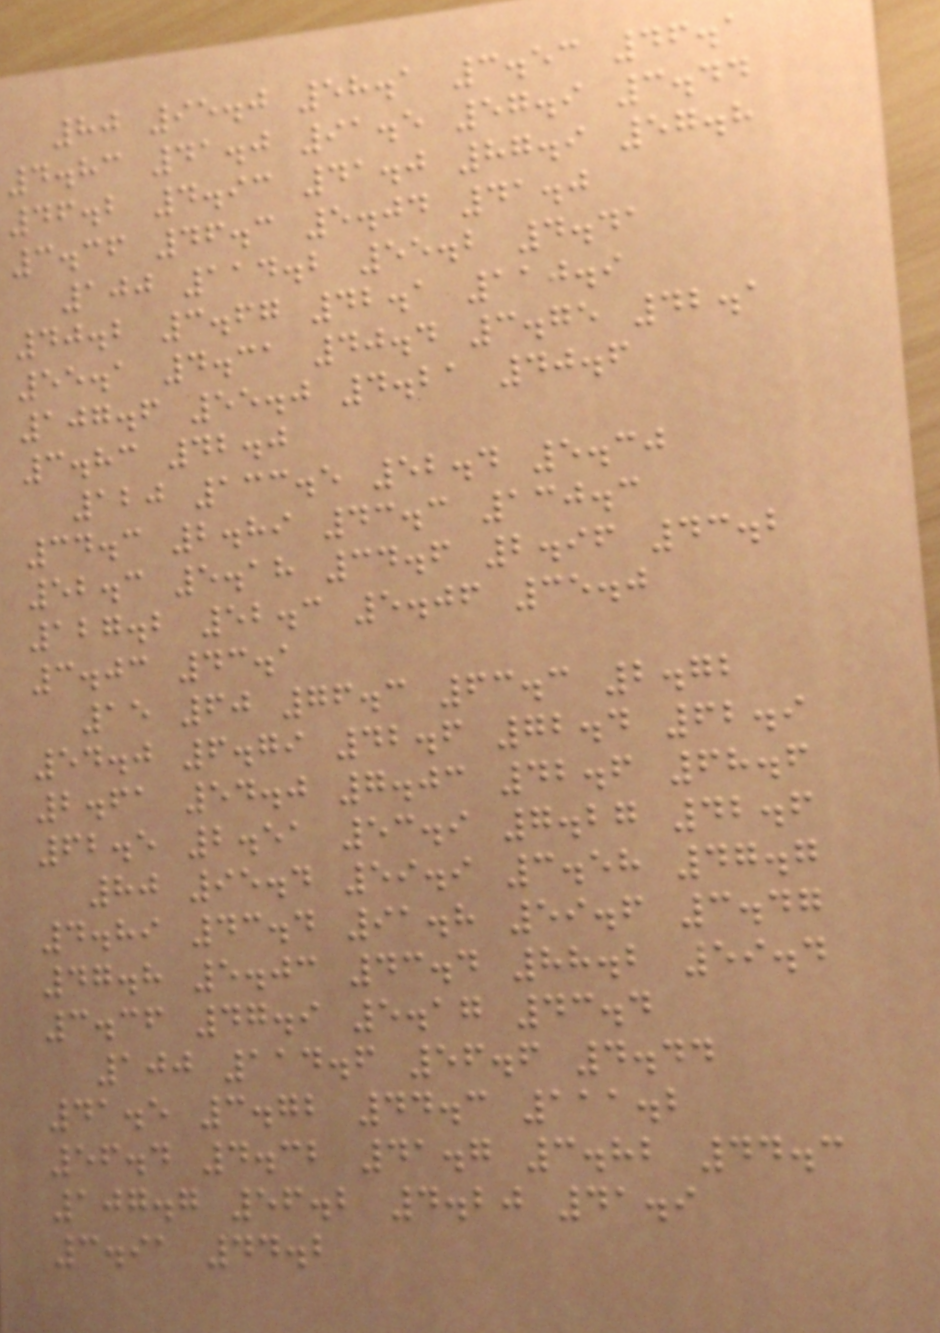80 95.0 58.1 3.53 46.1
4.83 41.0 91.5 57.9 3.44
46.2 4.93 41.0 87.9 57.8
3.36 46.3 5.04 41.0
100 114.2 55.2 4.41
40.2 3.67 42.1 110.9
55.1 4.31 40.4 3.75 42.1
107.6 55.0 4.21 40.6
3.83 42.0
120 133.5 52.4 5.30
34.3 2.89 43.3 130.3
52.3 5.18 34.6 2.96 43.2
127.2 52.3 5.06 35.0
3.03 43.1
15 60 76.3 63.3 2.72
54.0 6.79 42.6 72.4 62.9
2.61 54.0 7.03 42.6 68.6
62.5 2.51 53.9 7.27 42.6
80 95.4 59.9 3.58 47.7
4.89 43.4 91.8 59.6 3.47
47.8 5.03 43.4 88.2 59.4
3.36 47.9 5.17 43.4
100 114.6 56.6 4.44
41.5 3.72 44.3 111.2
56.4 4.32 41.7 3.82 44.3
107.7 56.2 4.20 41.9
3.91 44.2
